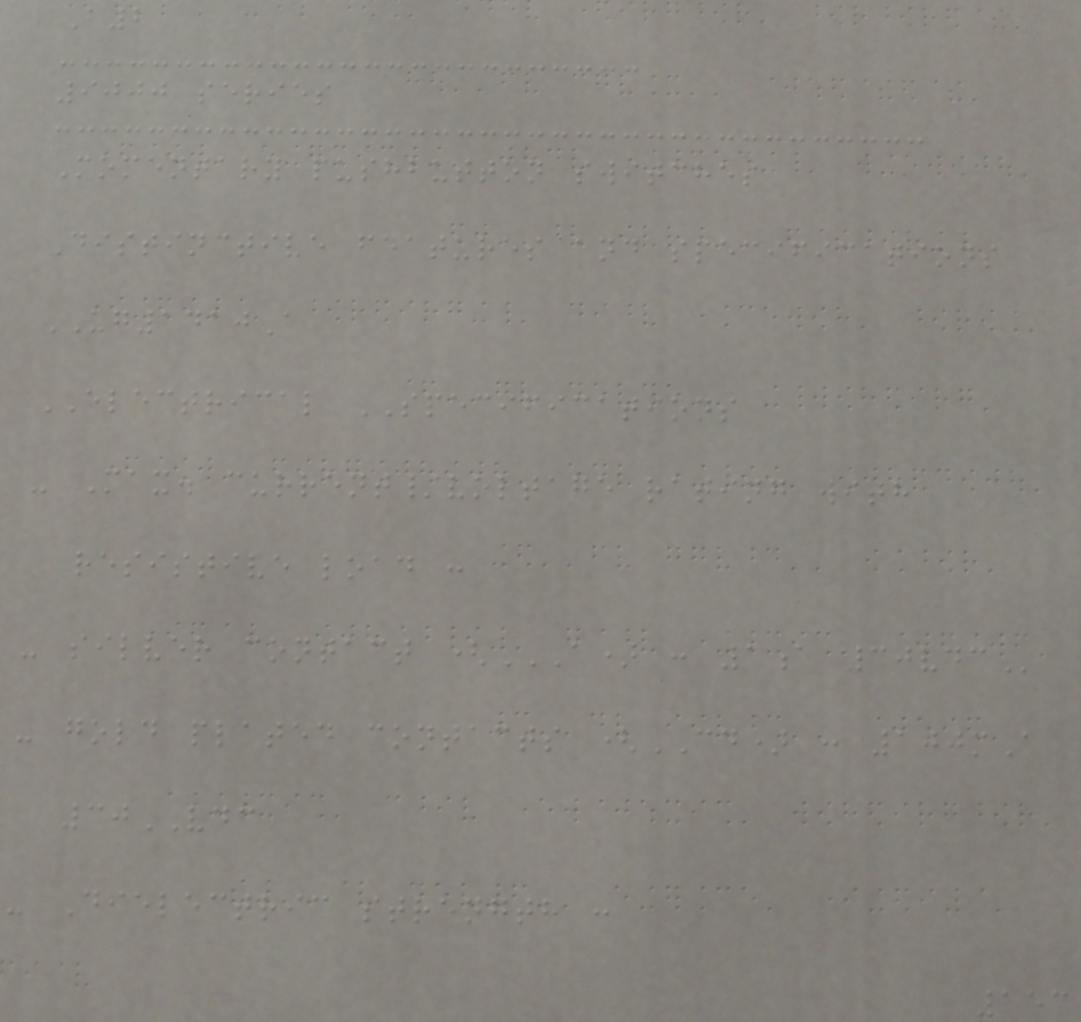B2
9000 series
Momentary pushbutton switches
Distinctive features and specifications
UG1410A
ELECTRICAL SPECIFICATIONS
- Max. current/voltage rating with
resistive load :
- silver contact (A) : 1A 30VDC
- gold plated contacts (CD) : 100mA
30VDC
- Dielectric strength :
153
